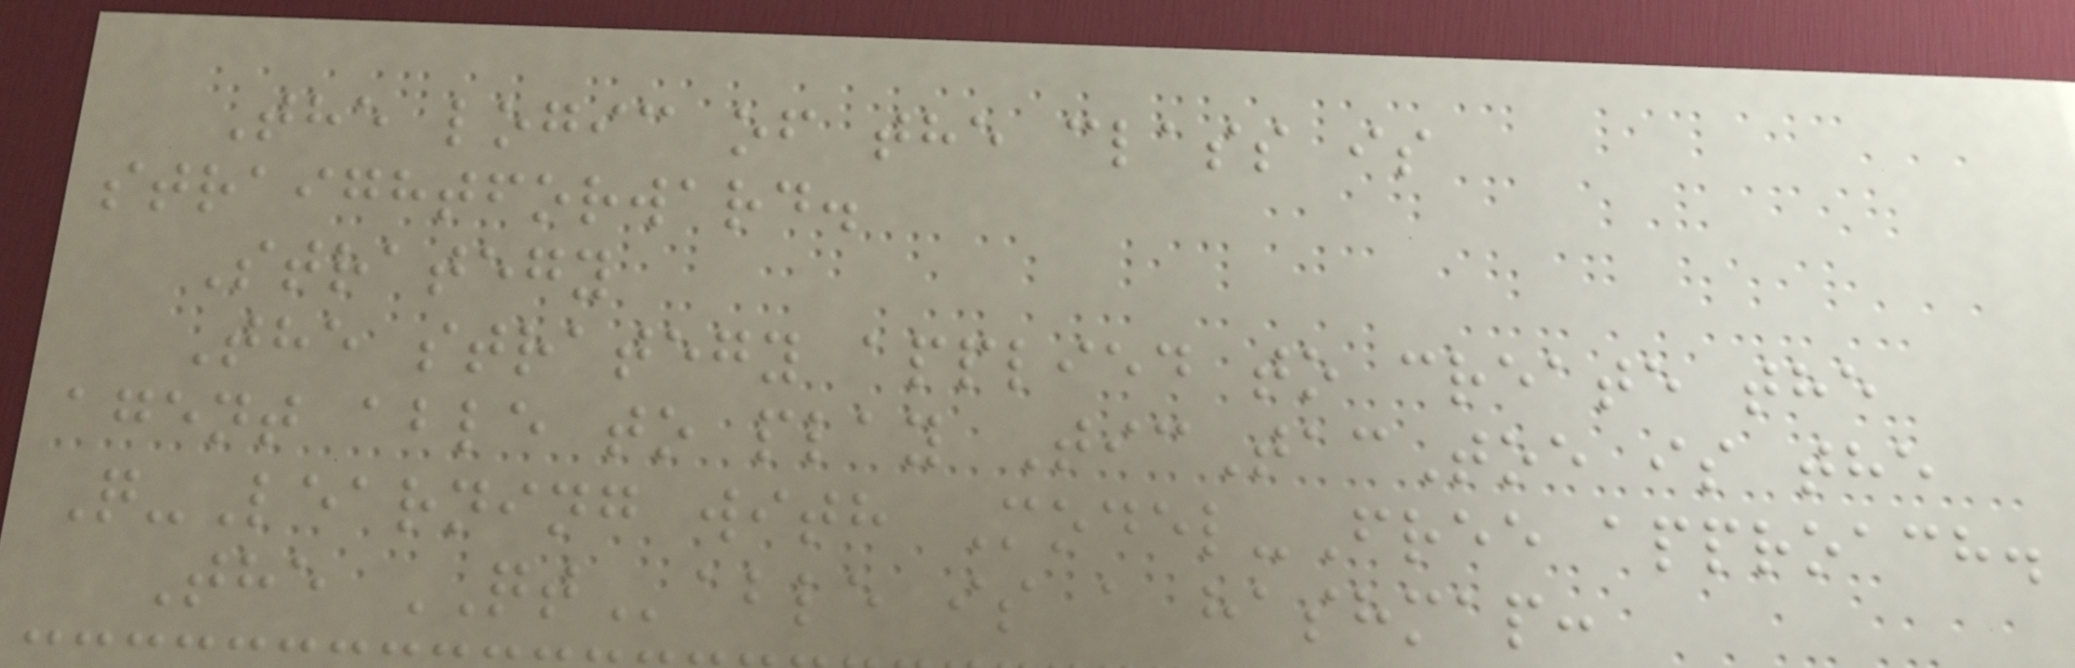The logic of the class is
straightforward.
Strategy
The strategy applied to create the
agent able to play TicTacToe is the
Q-Learning with Model-Free approach.
The QTable is a hashmap:
